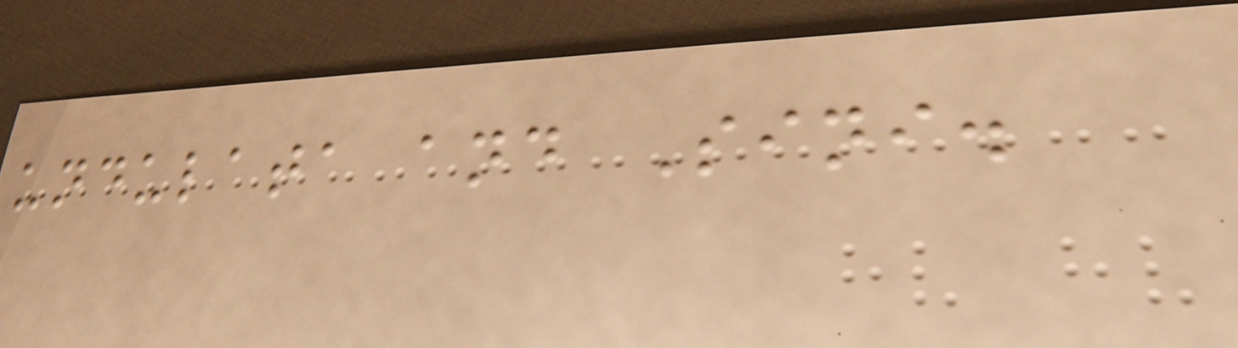undulata and Sini.
